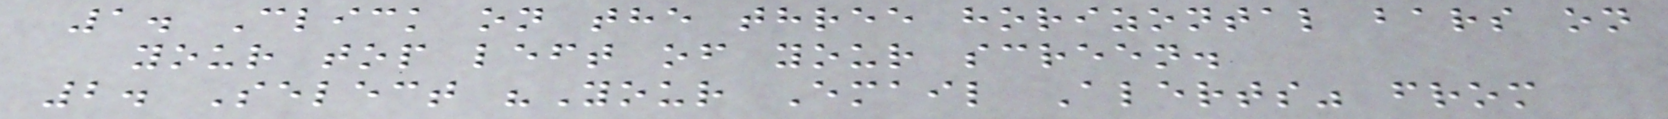1. Click on the three horizontal bars on
your top left of your screen.
2. Select "Your Email Alerts" from
